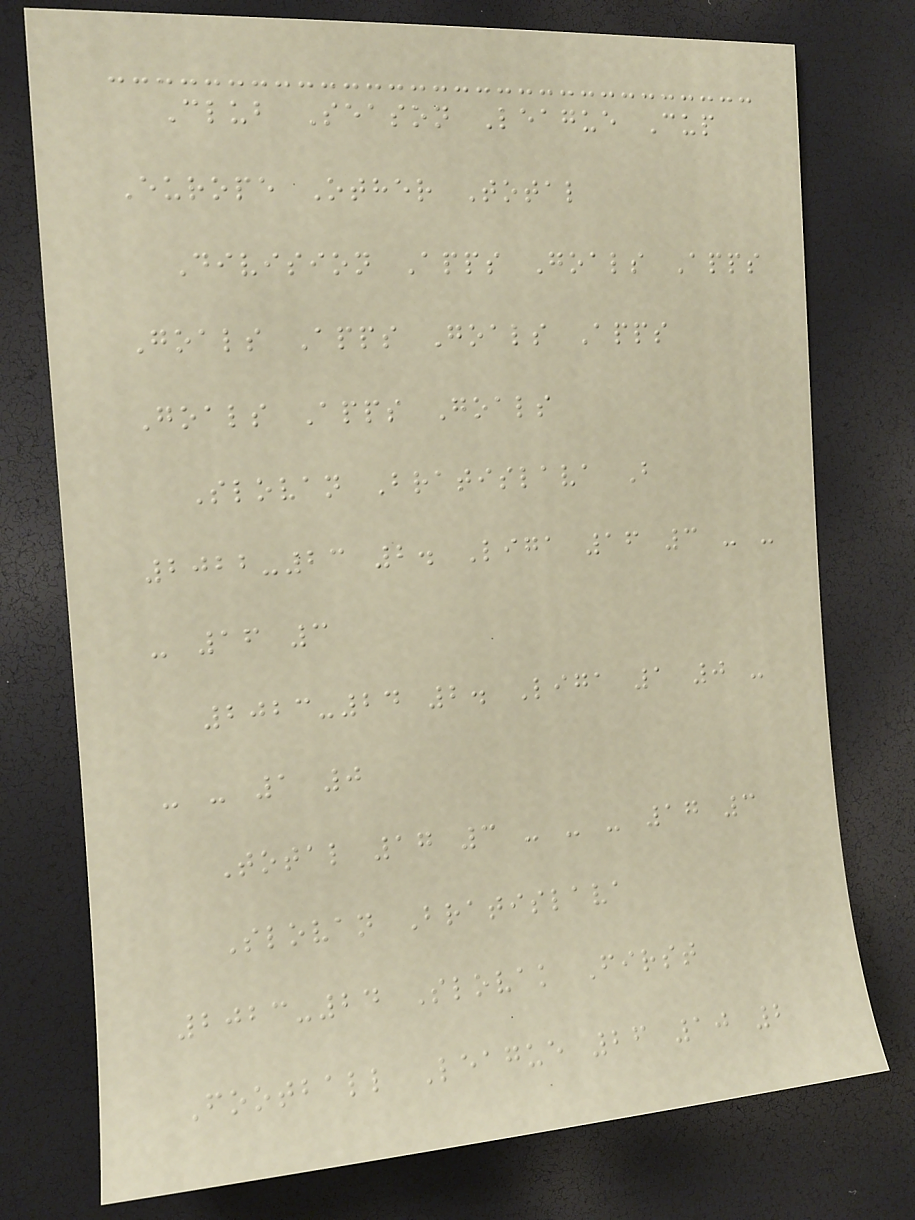Club Season League Cup
Europe Other Total
Division Apps Goals Apps
Goals Apps Goals Apps
Goals Apps Goals
Slovan Bratislava B
2022-23 2. Liga 16 3 - -
- 16 3
2023-24 2. Liga 1 0 -
- - 1 0
Total 17 3 - - - 17 3
Slovan Bratislava
2023-24 Slovak First
Football League 26 10 2
